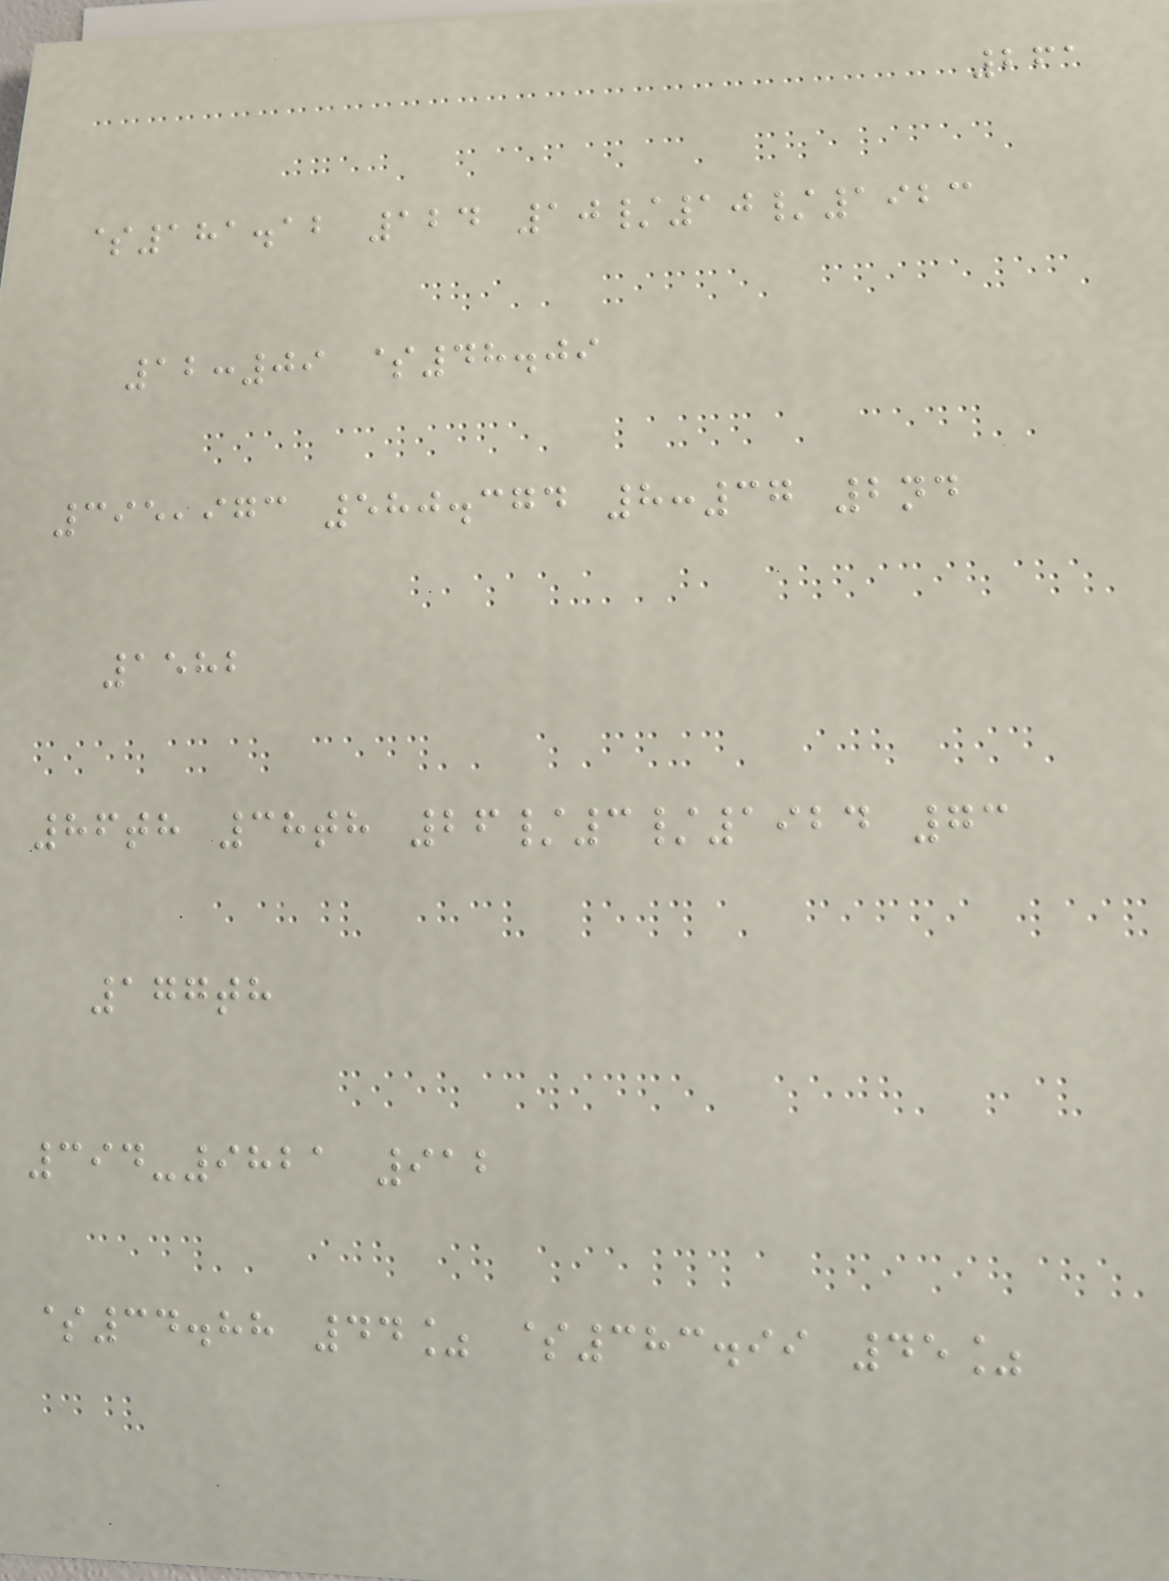261
$181.12 124 10/10/1923
12:09 $48.09
395,973 580.374 8:37 2nd
1582
86th 38th 26/3/1924 73
177th
394-9821 912
$34.88 44% $383.99 45%
